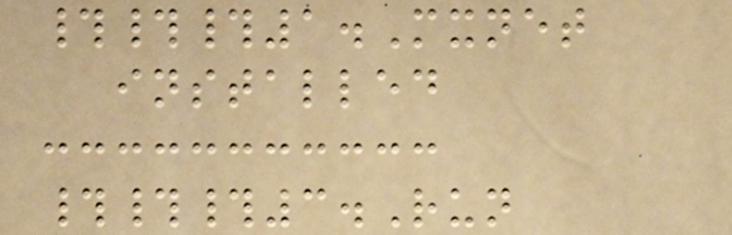###1.Mxnet
installed
###3.Run
